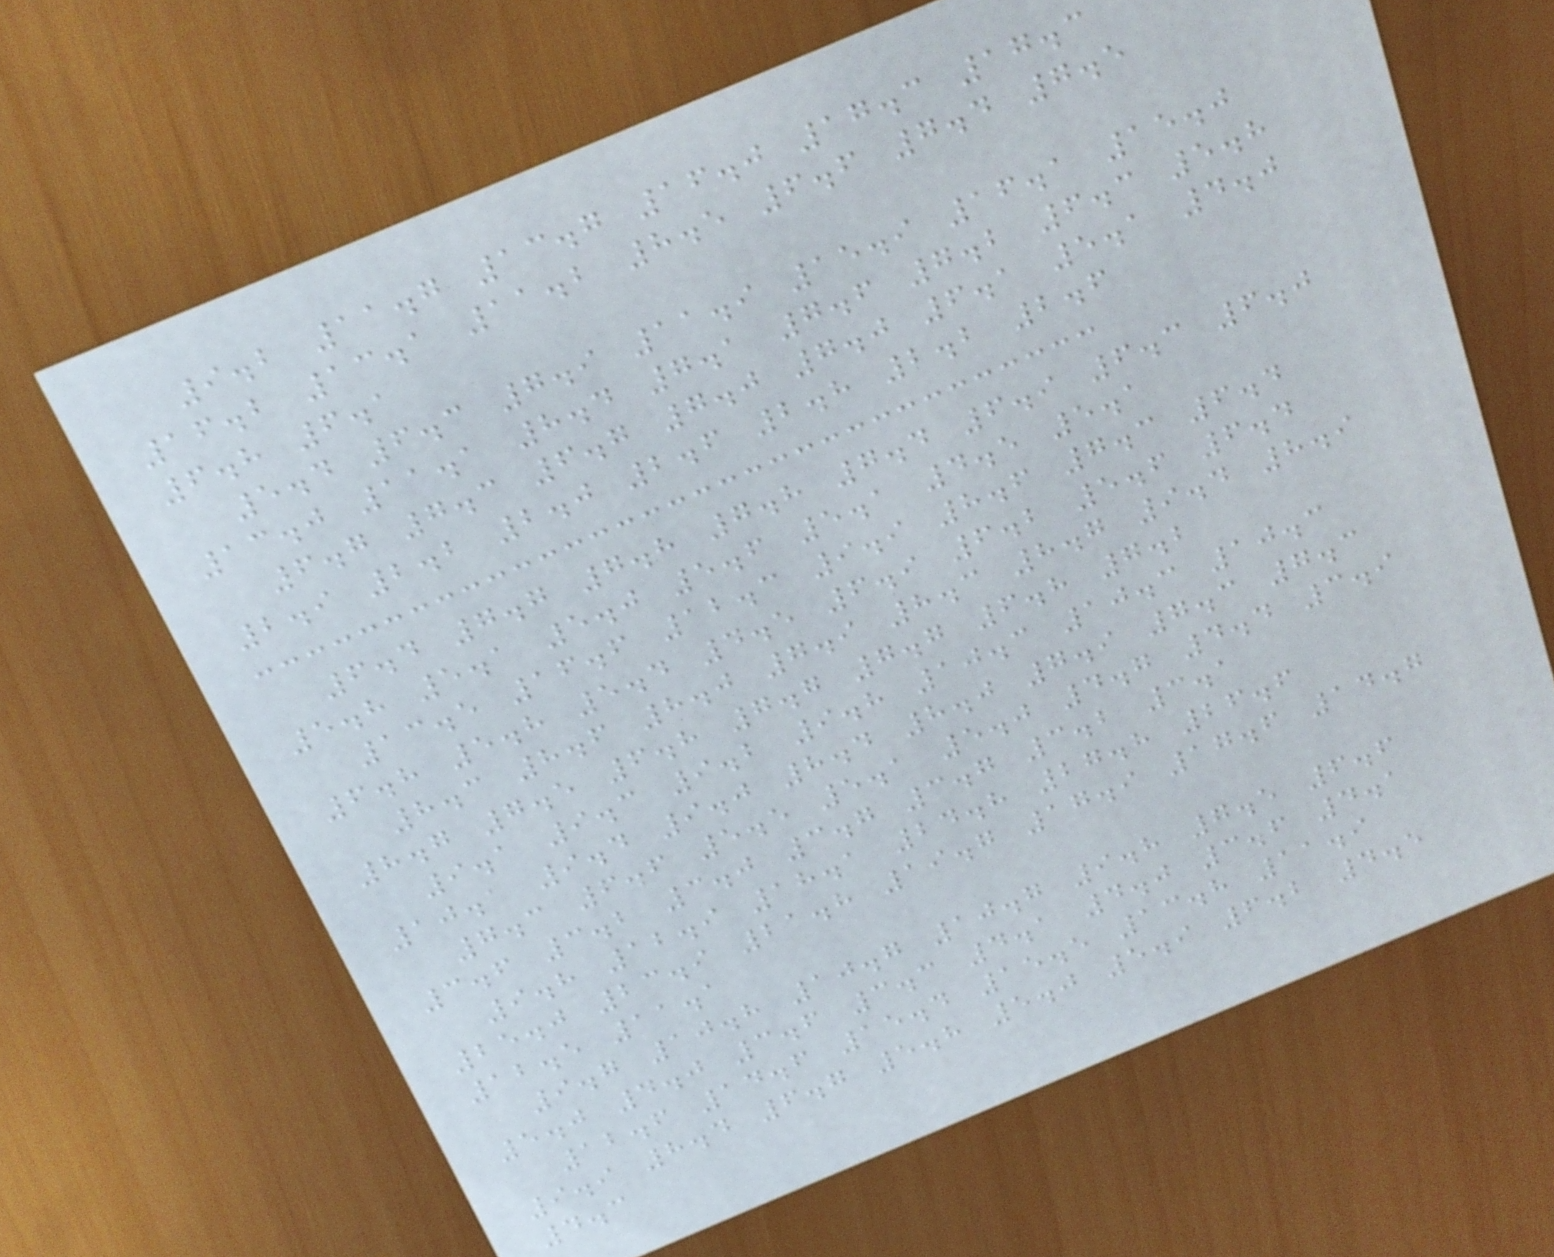9.2 11.7 13.7 16.0 17.3 17.3
16.2 13.1 11.2 8.5 6.6 7.4 7.5
6.8 6.1
5.4 6.3 7.9 11.9 15.9 16.1 15.0
13.0 11.1 8.4 7.1 7.6 7.2 6.3 5.8
6.7 7.3 6.7 7.0 7.0 6.1 5.1 4.0
2.9 2.2 2.0 2.6 2.8 2.2 2.6
6.4 7.7 7.8 7.8 7.4 6.9 6.3 6.0
5.8 5.1 5.0 5.6 5.1 4.5 5.1
13.5 16.6 12.3 9.9 8.6 7.3 6.4
6.8 5.8 5.4 4.5 6.9 6.2 5.6 6.4
8.3 8.6 8.0 7.9 8.3 8.7 9.4 8.9
8.7 7.5 6.8 7.7 7.7 6.8 7.2
9.1 9.3 9.2 9.8 10.3 10.3 10.3
10.1 9.4 9.0 8.4 8.0 7.9 7.3 7.3
7.3 6.6 5.5 5.1 5.0 4.7 4.4 3.9
3.6 3.2 3.0 3.7 3.7 3.2 3.1
9.8 12.9 18.1 24.8 27.8 26.6
25.0 23.9 21.8 19.7 17.9 17.6 14.7
12.5 11.1
9.7 10.8 10.7 10.7 9.8 7.5 6.6
5.0 4.0 3.6 3.3 4.1 4.0 3.6 4.1
12.6 14.6 15.4 15.5 13.8 11.9
9.9 8.4 6.7 5.8 5.0 5.9 6.2 4.5
4.3
